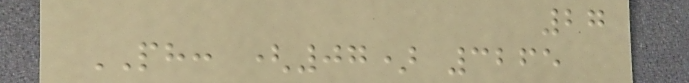27
PH: (07) 3265
